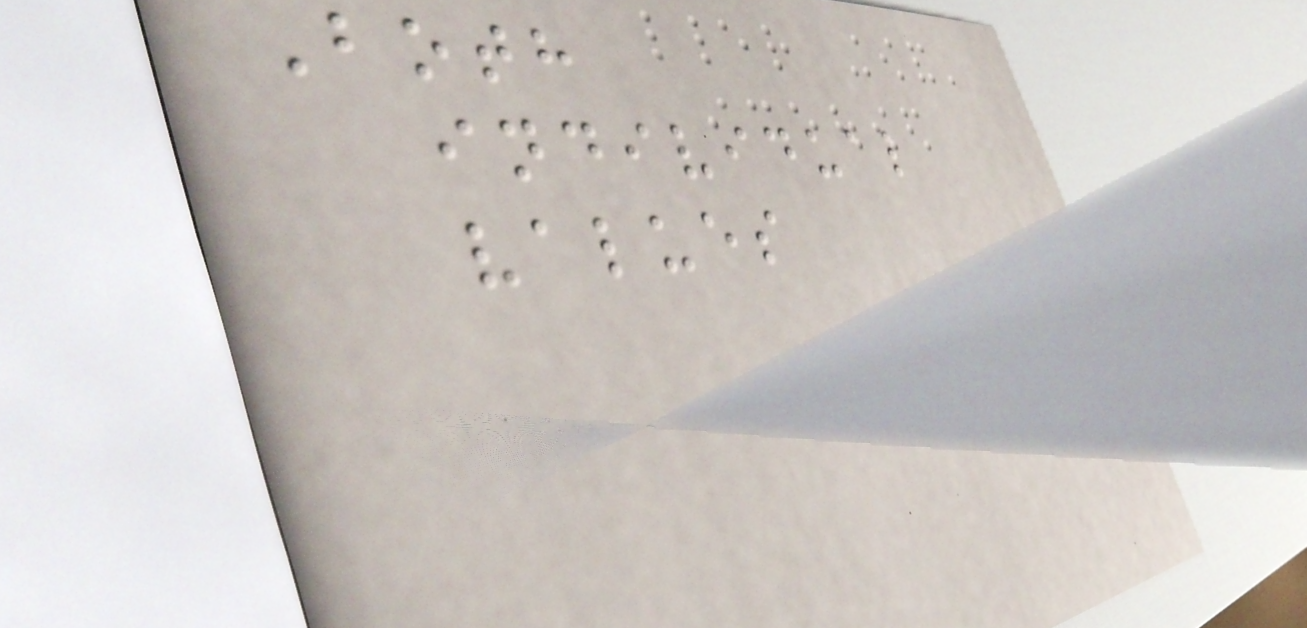Both
individual
values
